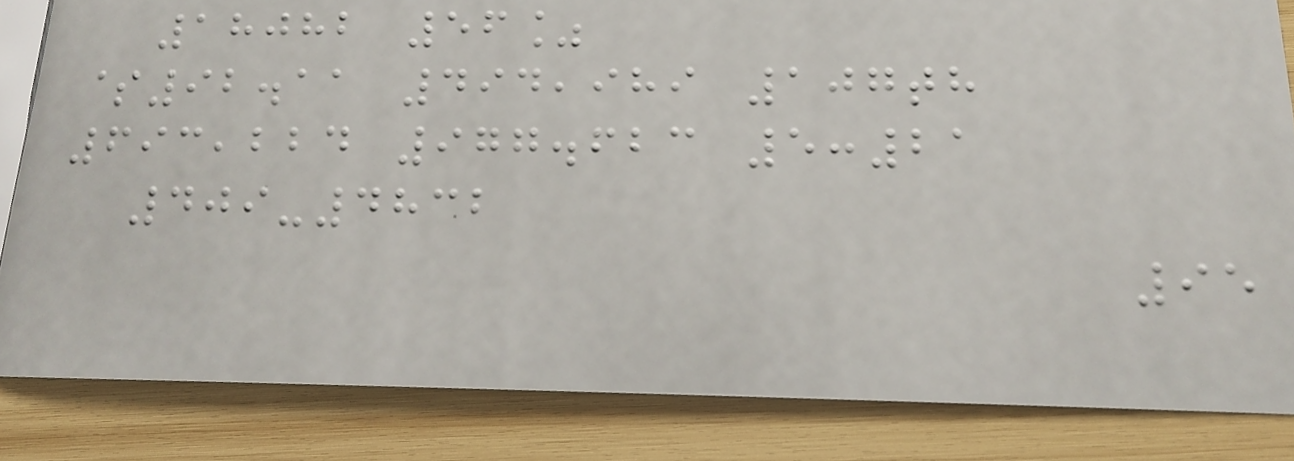18082 56%
$92.11 494,989 107th
693,224 977.623 5:21
409-4832
95
